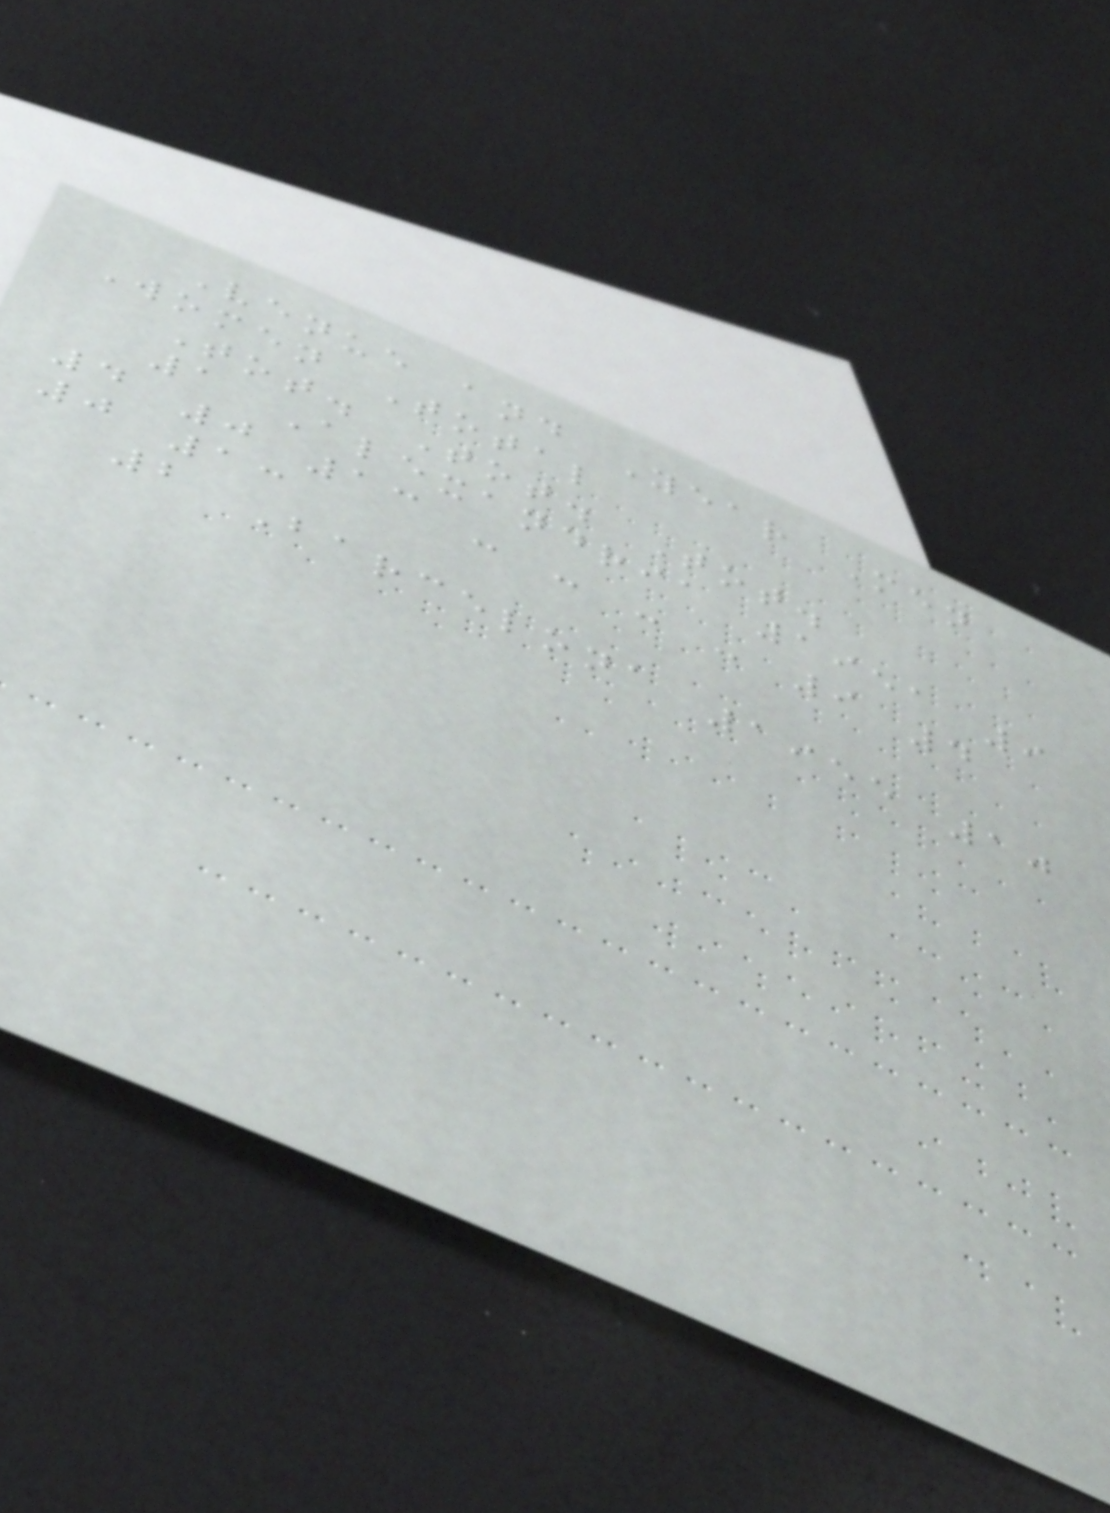Venue and Year Men
Women Total
Tot. Tot. Tot.
1 Alexandria 1951 9
4 0 13 - - - - 9 4
0 13
2 Barcelona 1955 10
